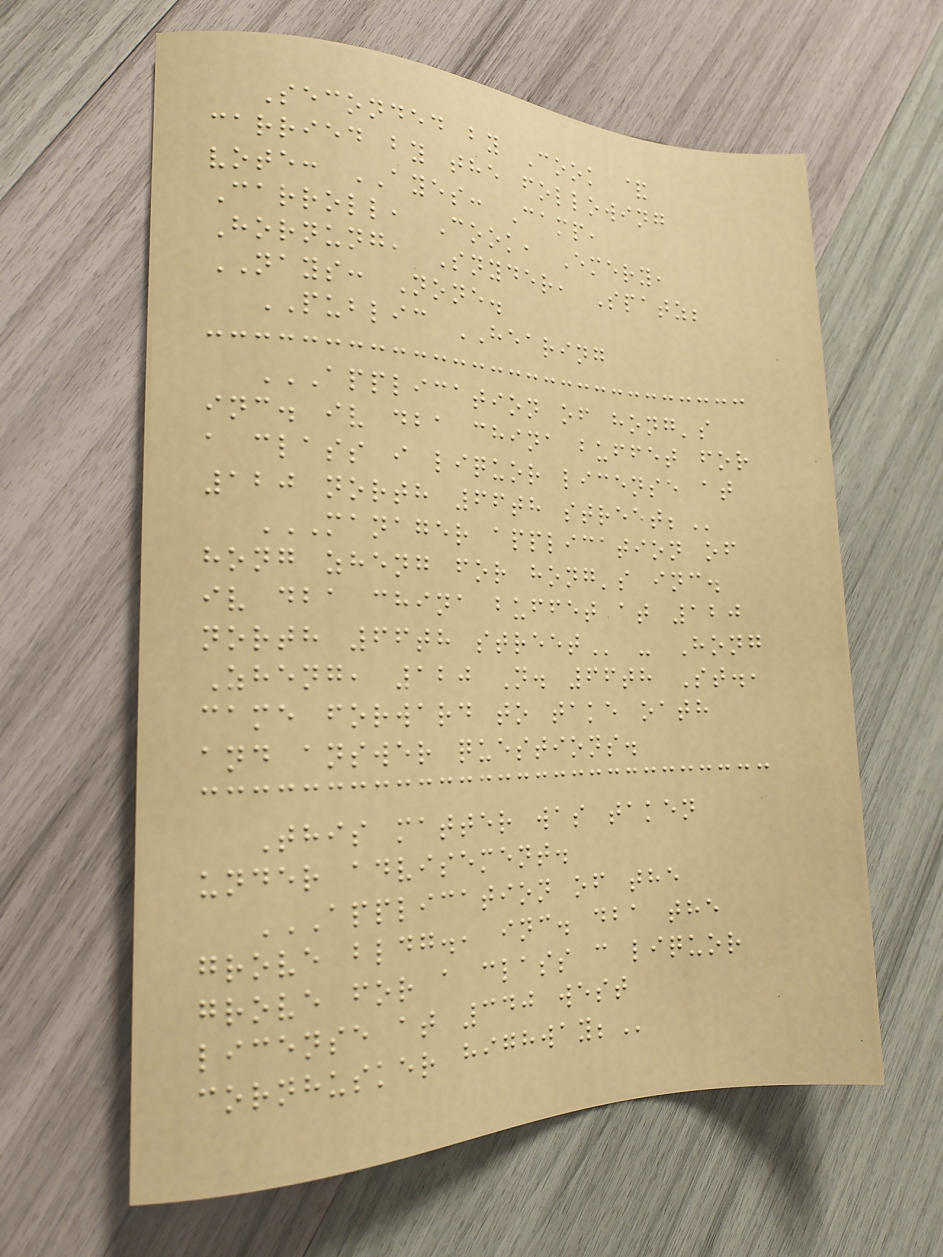Seconded by Cook &
carried by the following
vote: AYES: Camp,
Carroll, Cook, Emery,
Hornung, Snyder, Spatz;
NAYS: None.
PUBLIC HEARING
APPLICATION OF HONG'S
INC. IV DBA CHINA BUFFET FOR
A CLASS I LIQUOR LICENSE AT
120 NORTH 66TH STREET;
MANAGER APPLICATION OF
HONG ZHENG FOR HONG'S INC.
IV DBA CHINA BUFFET AT 120
NORTH 66TH STREET - Hong
Zheng, 120 N. 66th St.,
came forward to take oath
and answer questions.
This matter was taken
under advisement.
APPLICATION OF THE
GROVE BLDG., INC. DBA THE
GROVE FOR A CLASS C LIQUOR
LICENSE AT 340 WEST
CORNHUSKER HIGHWAY;
